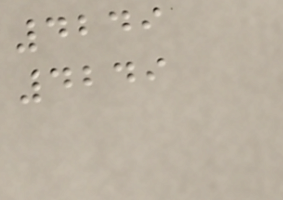4249
4249
